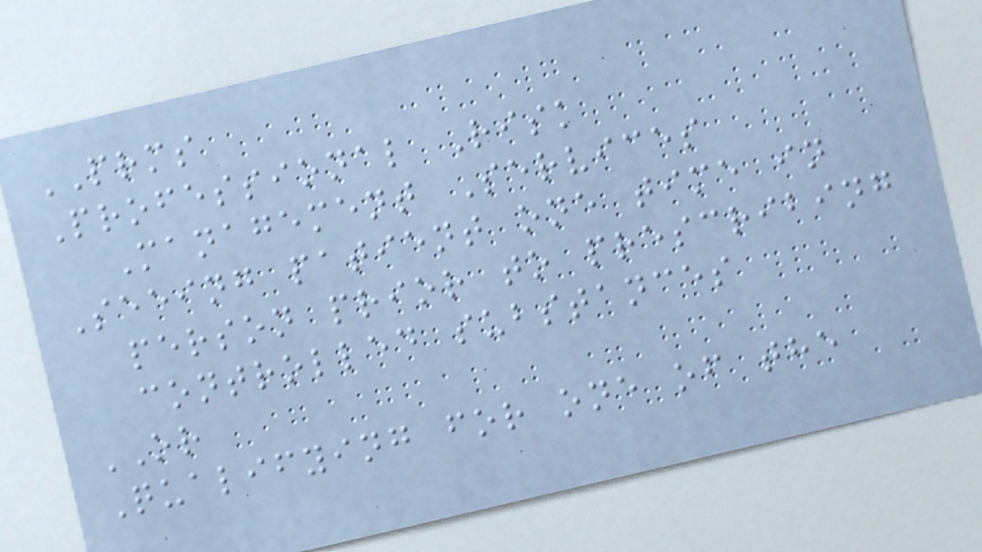PRMS
Professional Risk
Management Services
Seeing patient one time in
person prior to prescribing
controlled substances
OR
Qualifying for one of the
